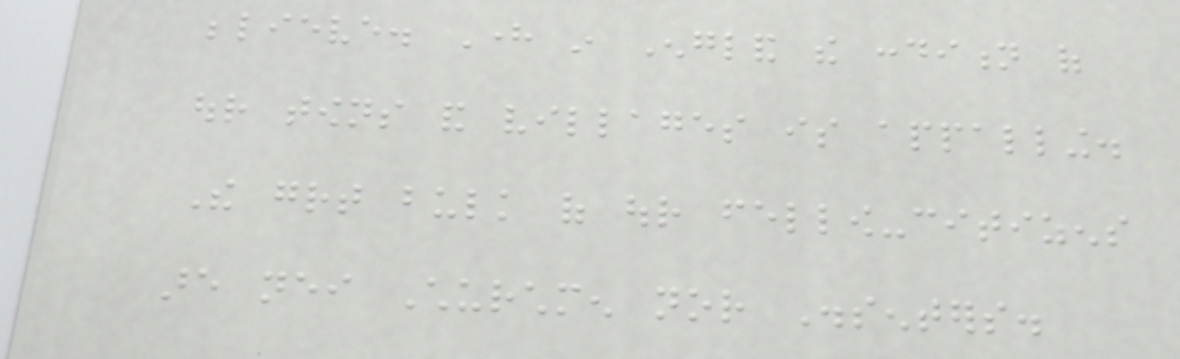believe. Here in England the condition of
our towns and villages is appalling.
The great bulk of our fellow-citizens
are neither Churchmen nor Dissenters.
